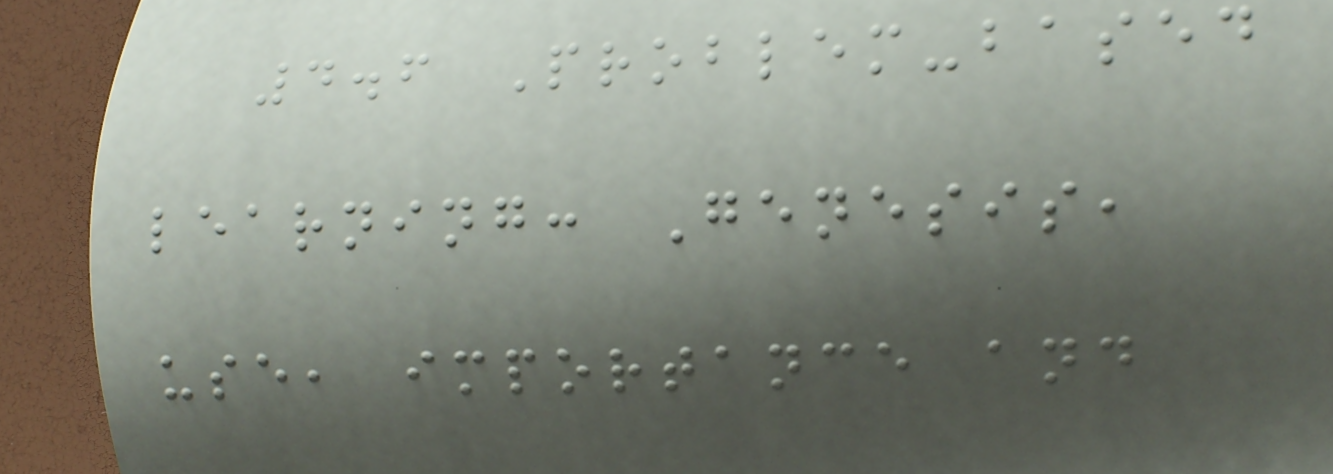4.6 Problem-based
learning: Genesis,
use, importance and
